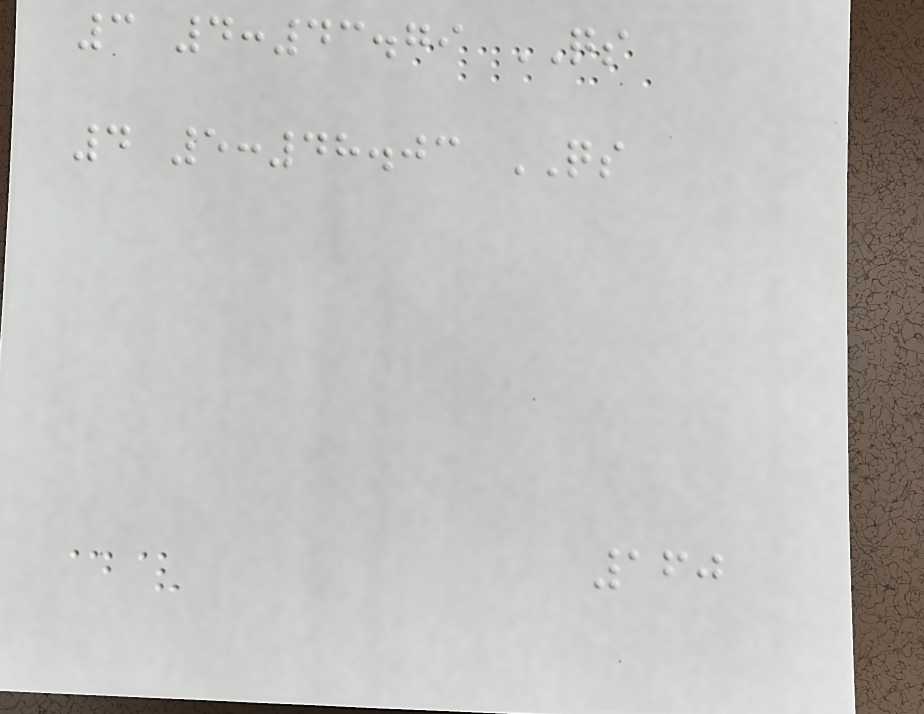3 4:43.79 QS
4 5:48.03 QS
160
